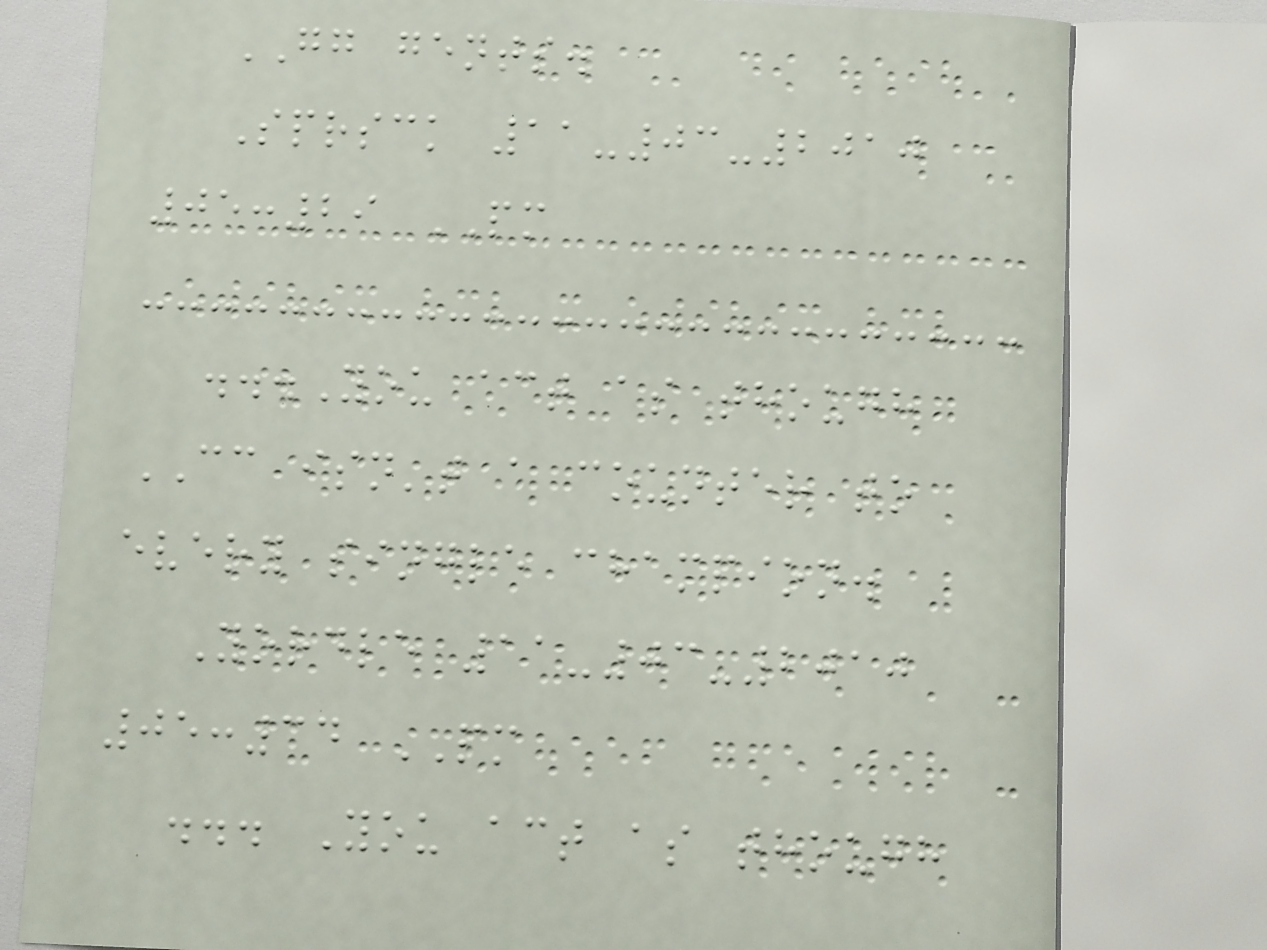GG gents.
Sprsck 11-03-2010
05:29 PM
...You act as though
CC isn't a counter to
every single champion.
Yordle 11-03-2010
05:34 PM
... You act as though
